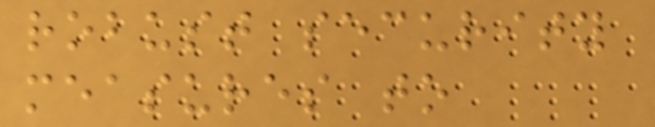robust security
measures to
